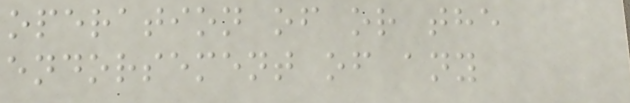operation of or the
endorsement of any
